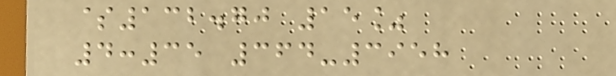$132.70 15%
4:35 364-3958
